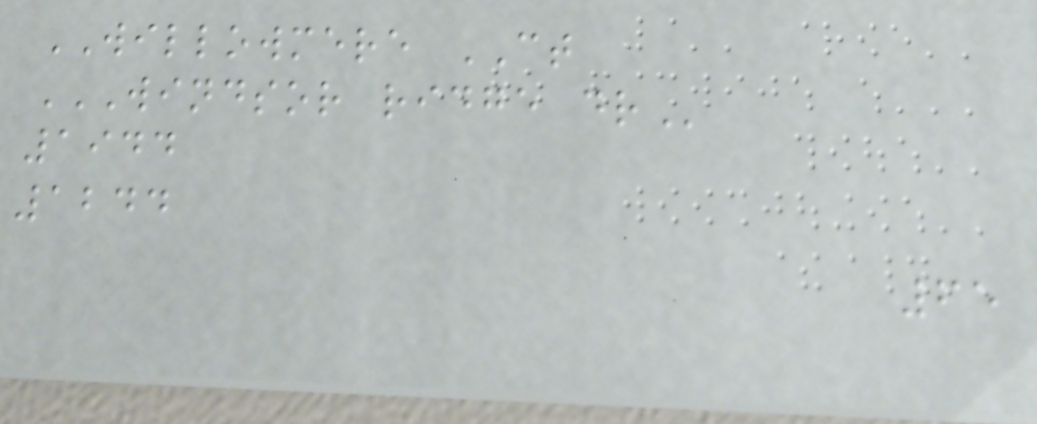WILLOWMERE CT
WINDSOR RIDGE DR
1944
1244
65
